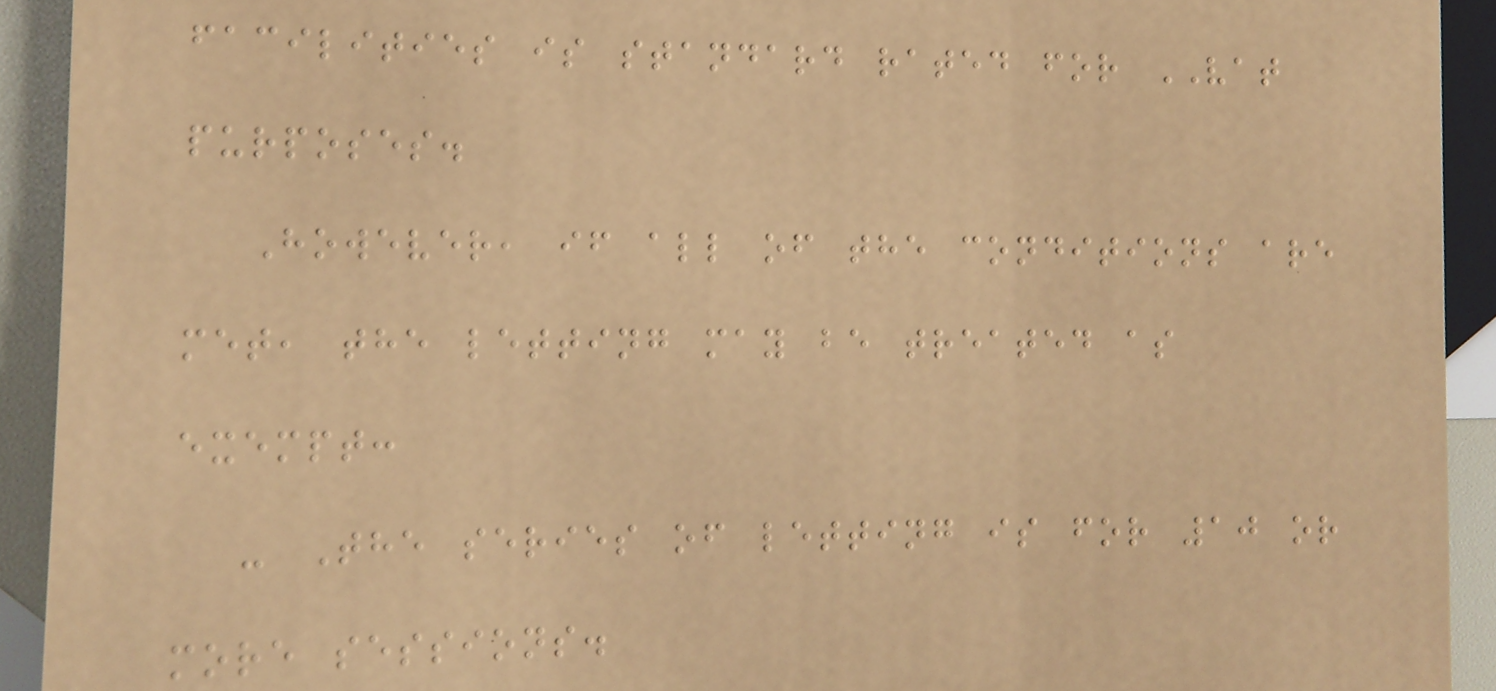facilities is standard rated for VAT
purposes.
However, if all of the conditions are
met, the letting may be treated as
exempt:
- The series of letting is for 10 or
more sessions.
